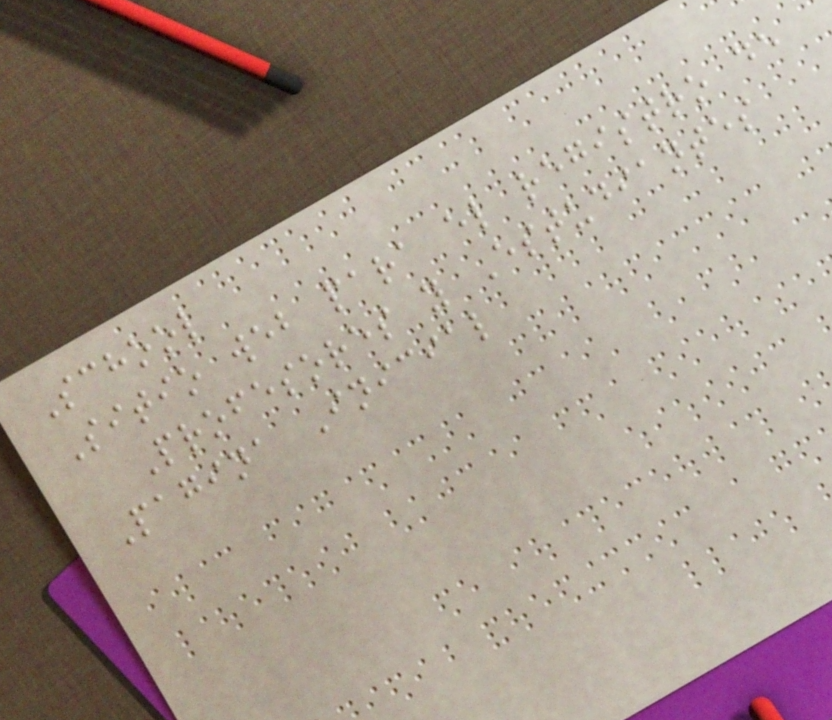School
Sitio web para el registro de
Profesores y Estudiantes
Pagina Inicial
